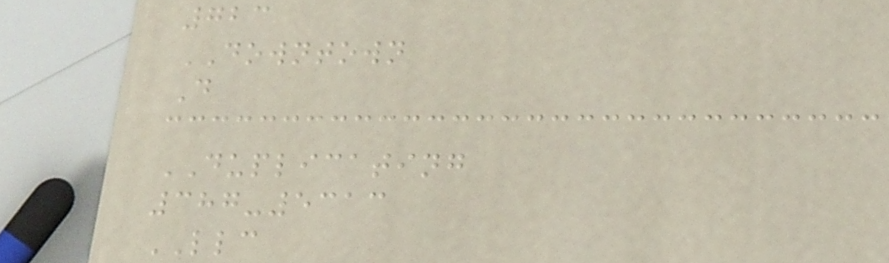723
DOWNTOWN
D
DUPLICATING
387-5313
LLC
